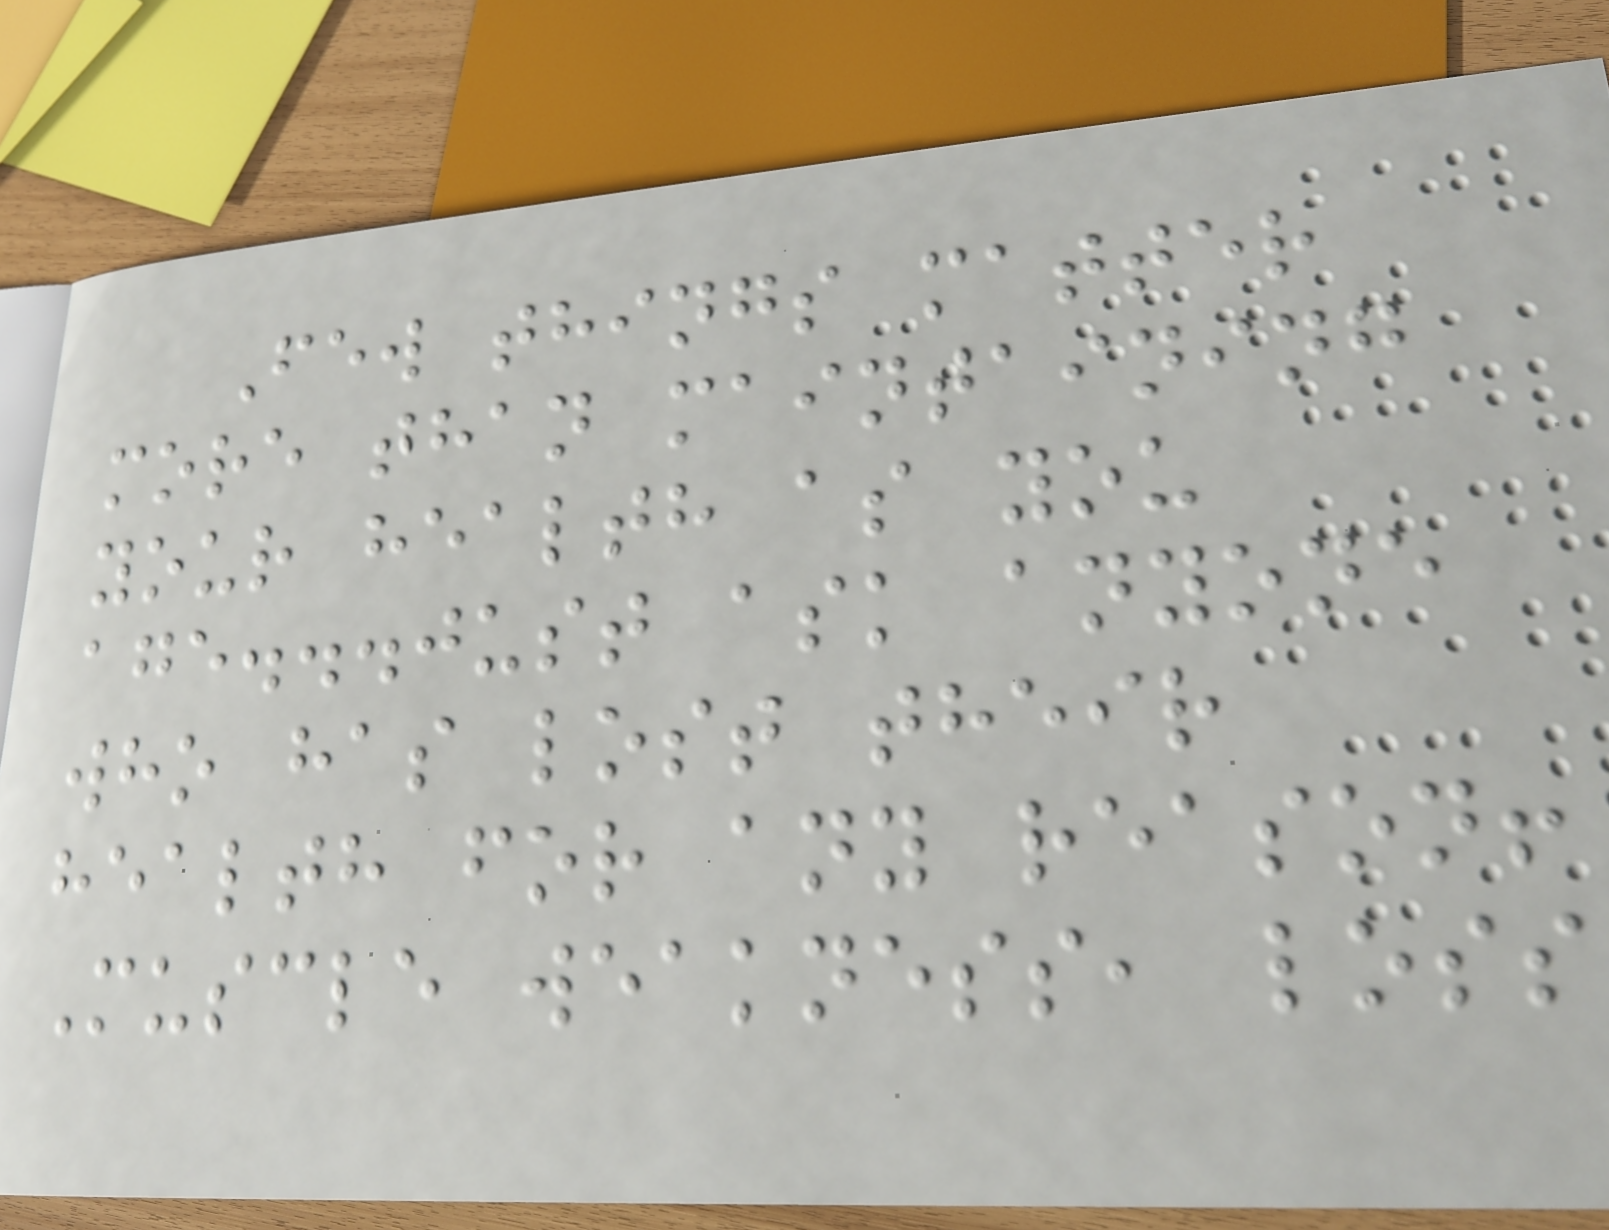Few things matter
more than maintaining
your health as you
age...just ask anyone
who has lost their
health for any reason!
Muscle weakness, loss
